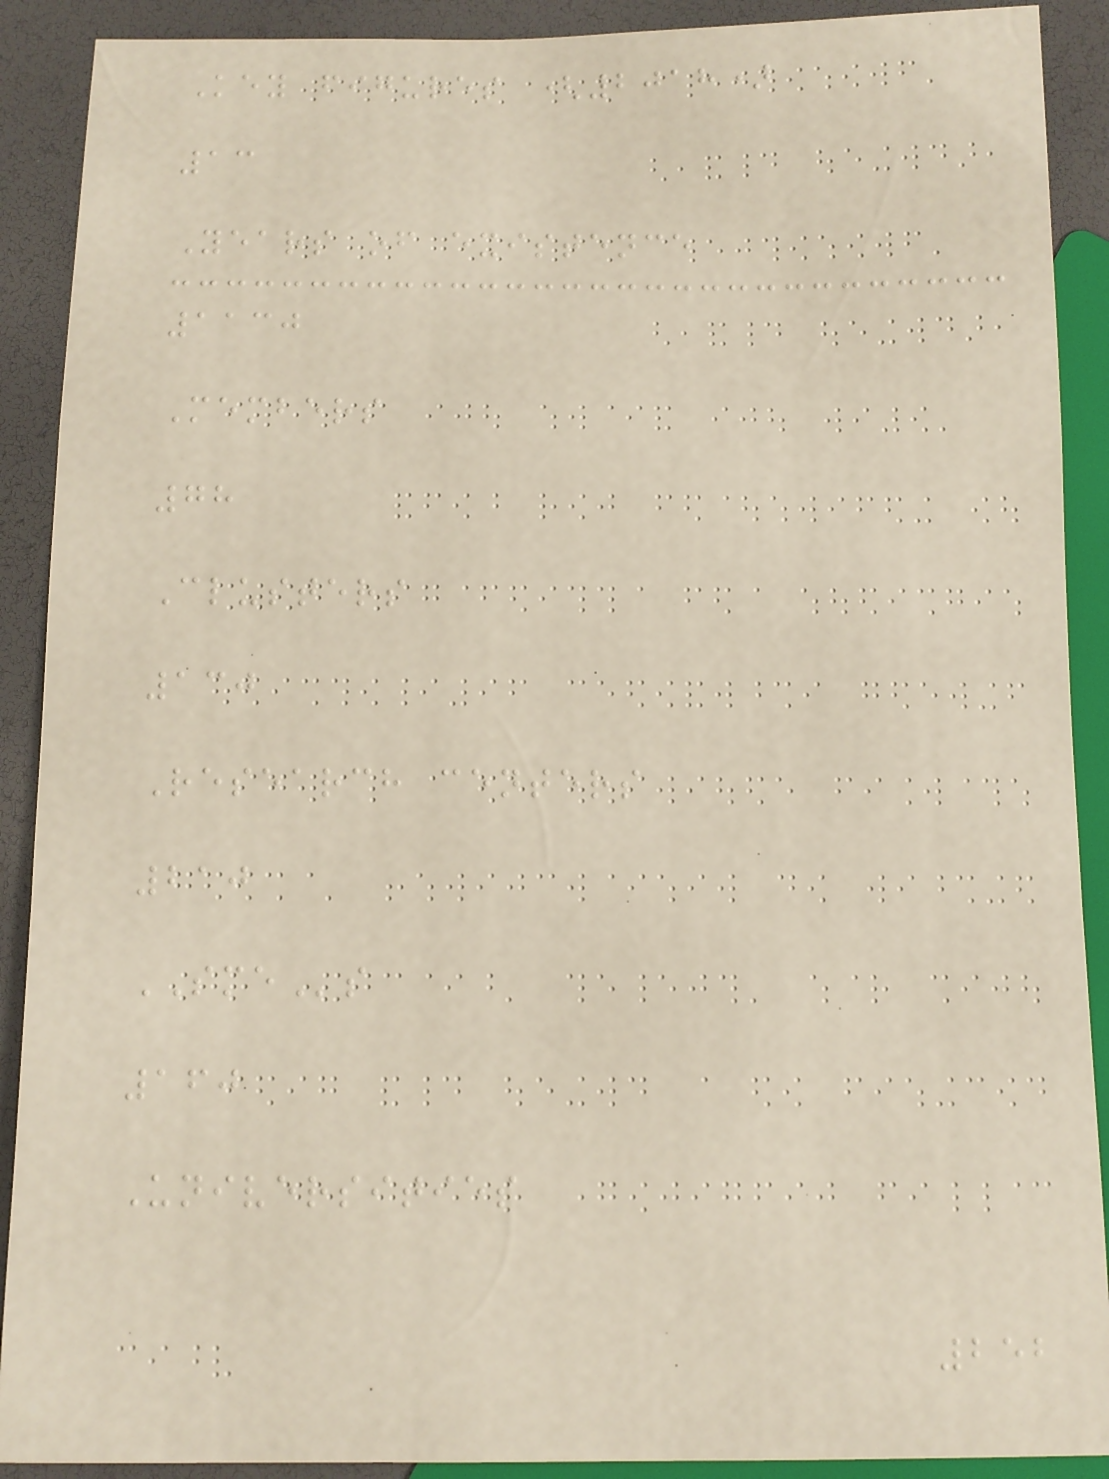Key figures (2018)
13
Years of existence
1130
Members
78
Clusters
130
Research centers
210
SMEs
160
Universities
252
